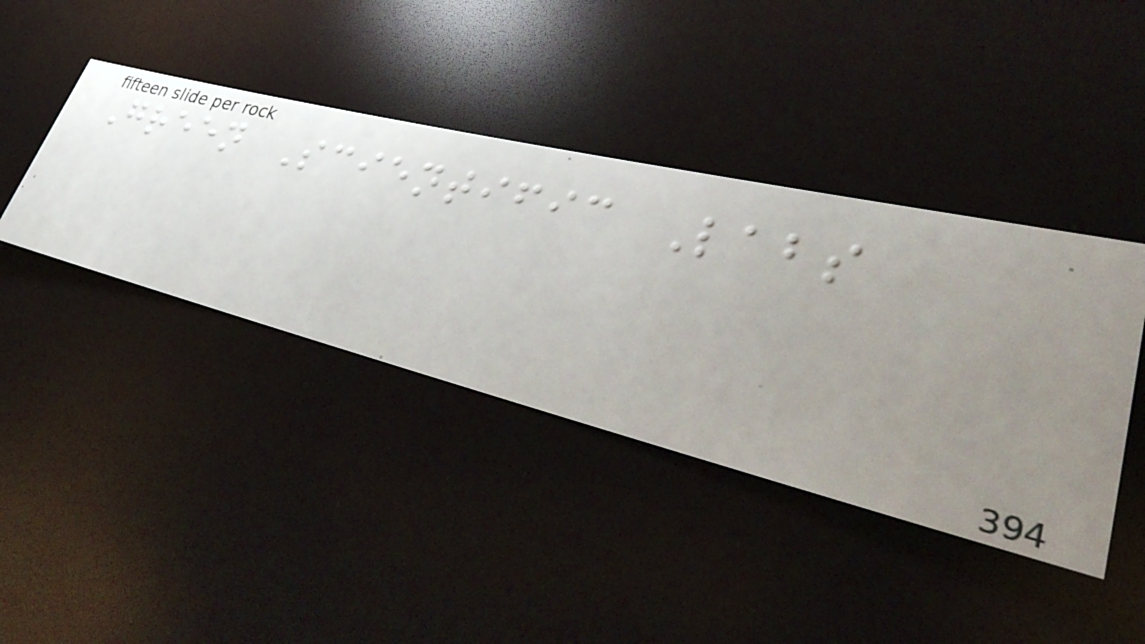Green Scientific Labs
